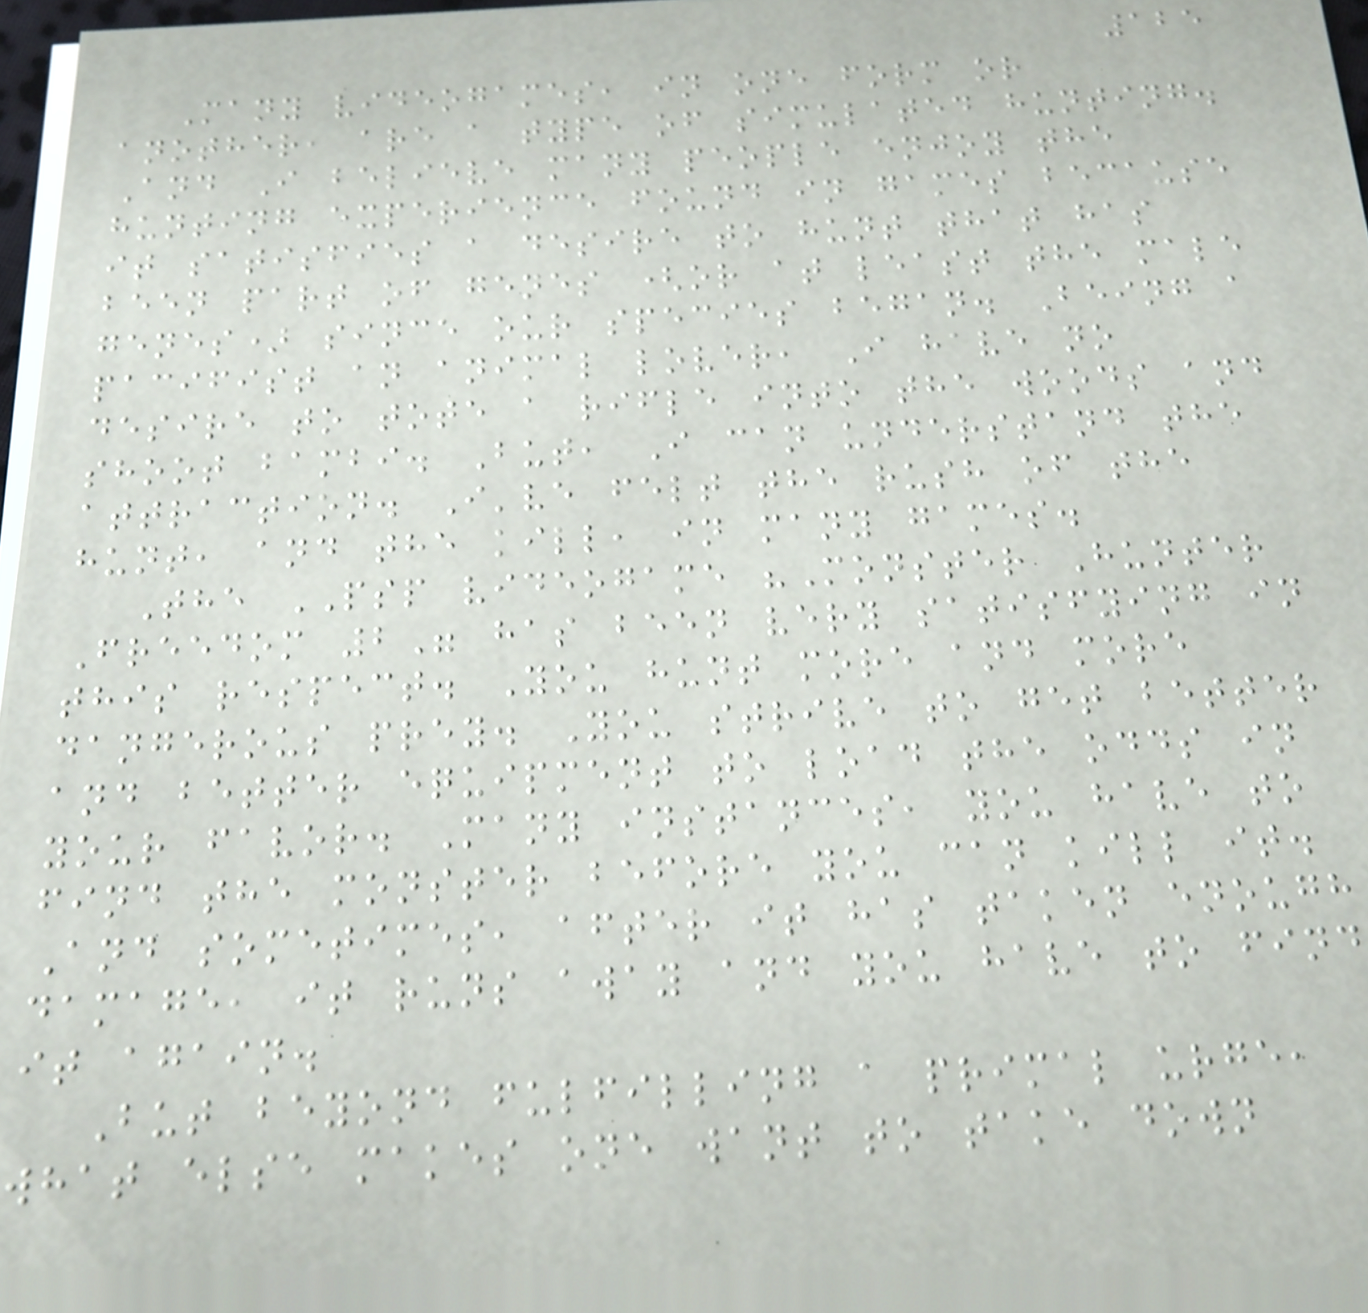125
Many videogames, in one form or
another, are a type of simulated hunting.
And I believe many people enjoy the
hunting experience found in games because
it satisfies a desire to hunt that has
been part of genes (or at least the male
genes) since our species began. Being a
pacifist an animal lover, I have no
desire to tote a rifle into the woods and
shoot bambi. But, I can understand the
attraction. I've felt the rush of the
hunt, and the kill, in many games.
The PSP videogame "Monster Hunter
Freedom 2" has been very satisfying in
this respect. You hunt more and more
dangerous prey. You strive to get better
and better equipment to load the odds in
your favor. Many instances, you have to
find the monster before you can kill it.
And sometimes, after it has taken enough
damage, it runs away and you have to find
it again.
But beyond fulfilling a primal urge,
what else makes one want to take down
